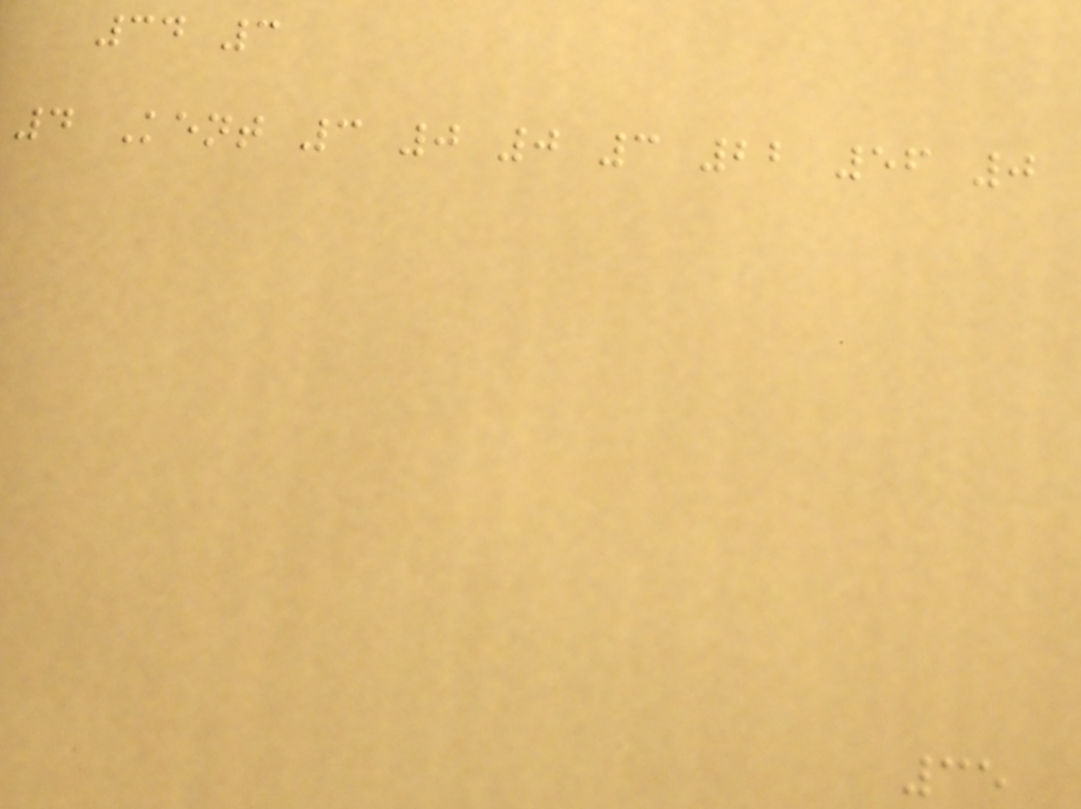34 3
4 Kent 3 0 0 3 22 56 0
35
